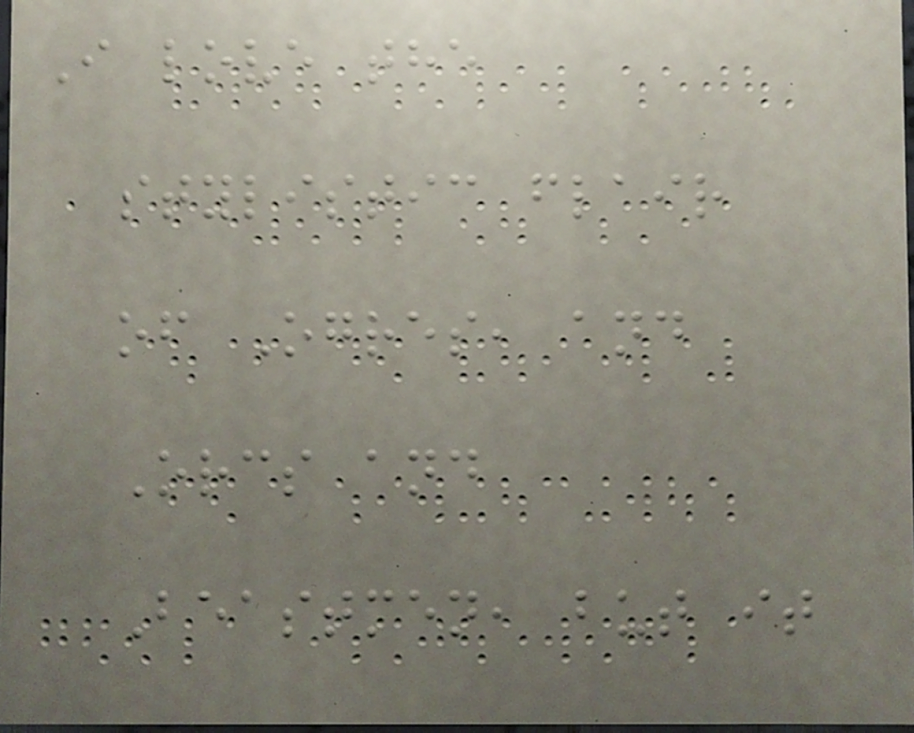I love the
stylistic flair
of Ogres, and
Orcs and
Beastmen, but it
